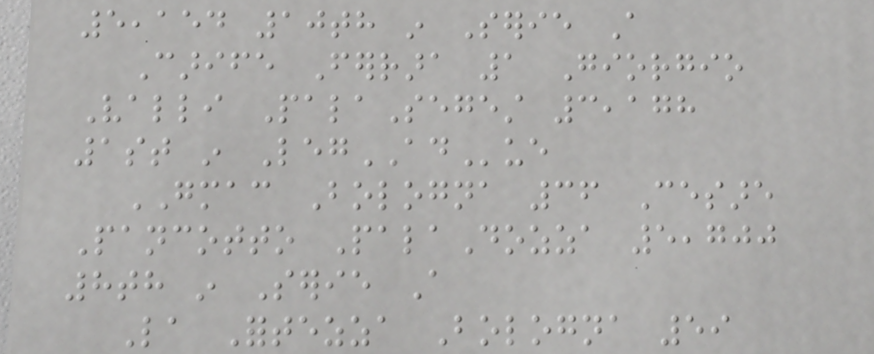5,154 10th in Serie A
Carife Ferrara 1 Giorgio
Valli PalaSegest 3,178
1st in LegADue
GMAC Bologna 36 Cesare
Pancotto PalaDozza 5,700
8th in Serie A
La Fortezza Bologna 59
